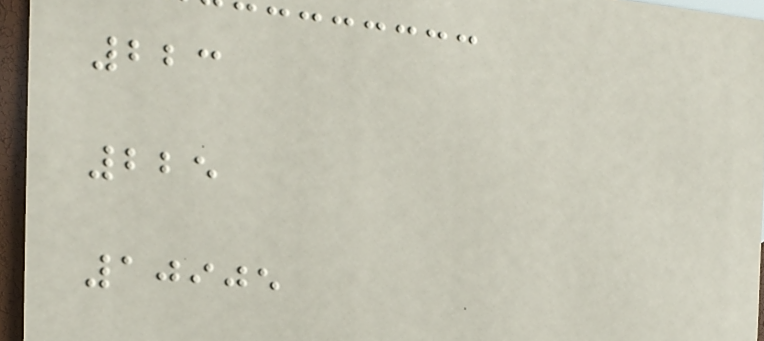223
225
10905
